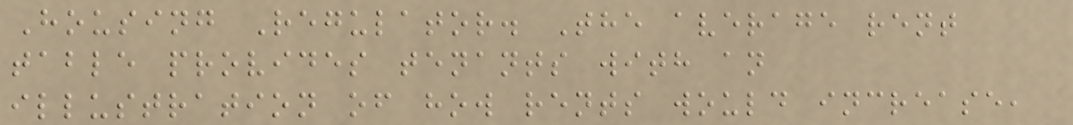Housing Regulator. The average rent
table provides tenants with an
illustration of how rents would increase,
